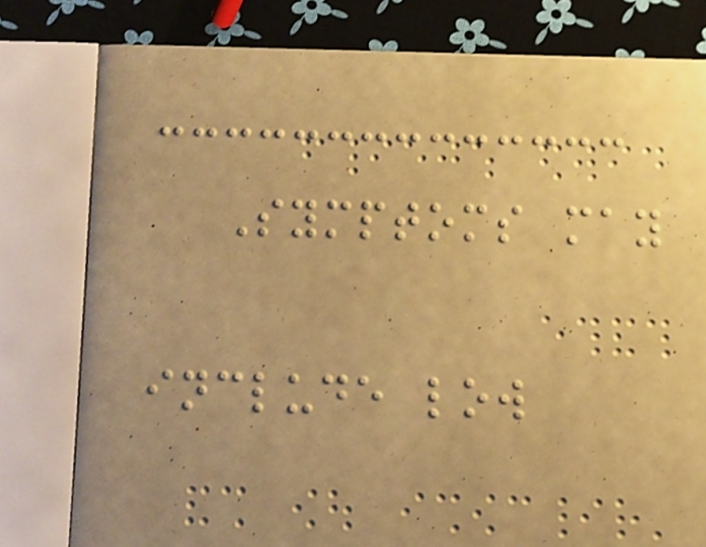Symptoms may
include low
